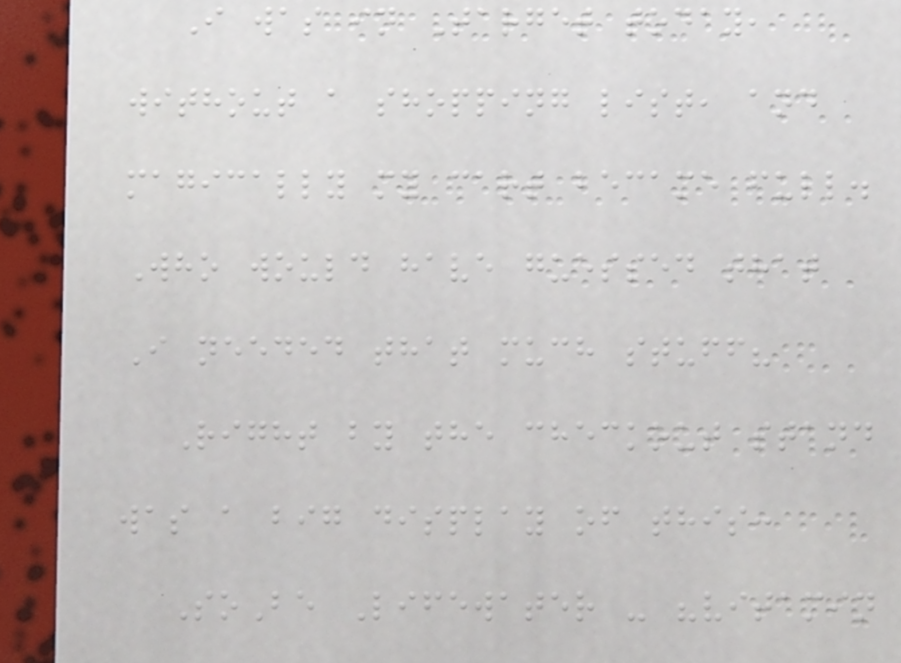I was in Target today,
without a shopping list, and
magically my cart became full.
Who would have guessed that
I needed that much stuff?
Right by the checkout stand
was a big display of this:
SoBe Lifewater - "vitamin
